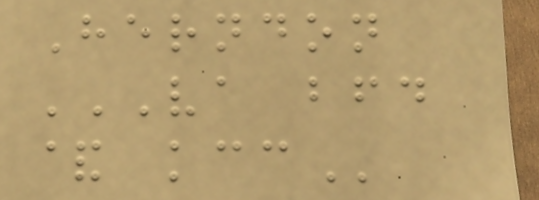Herndon
VA BFD
& KCC
